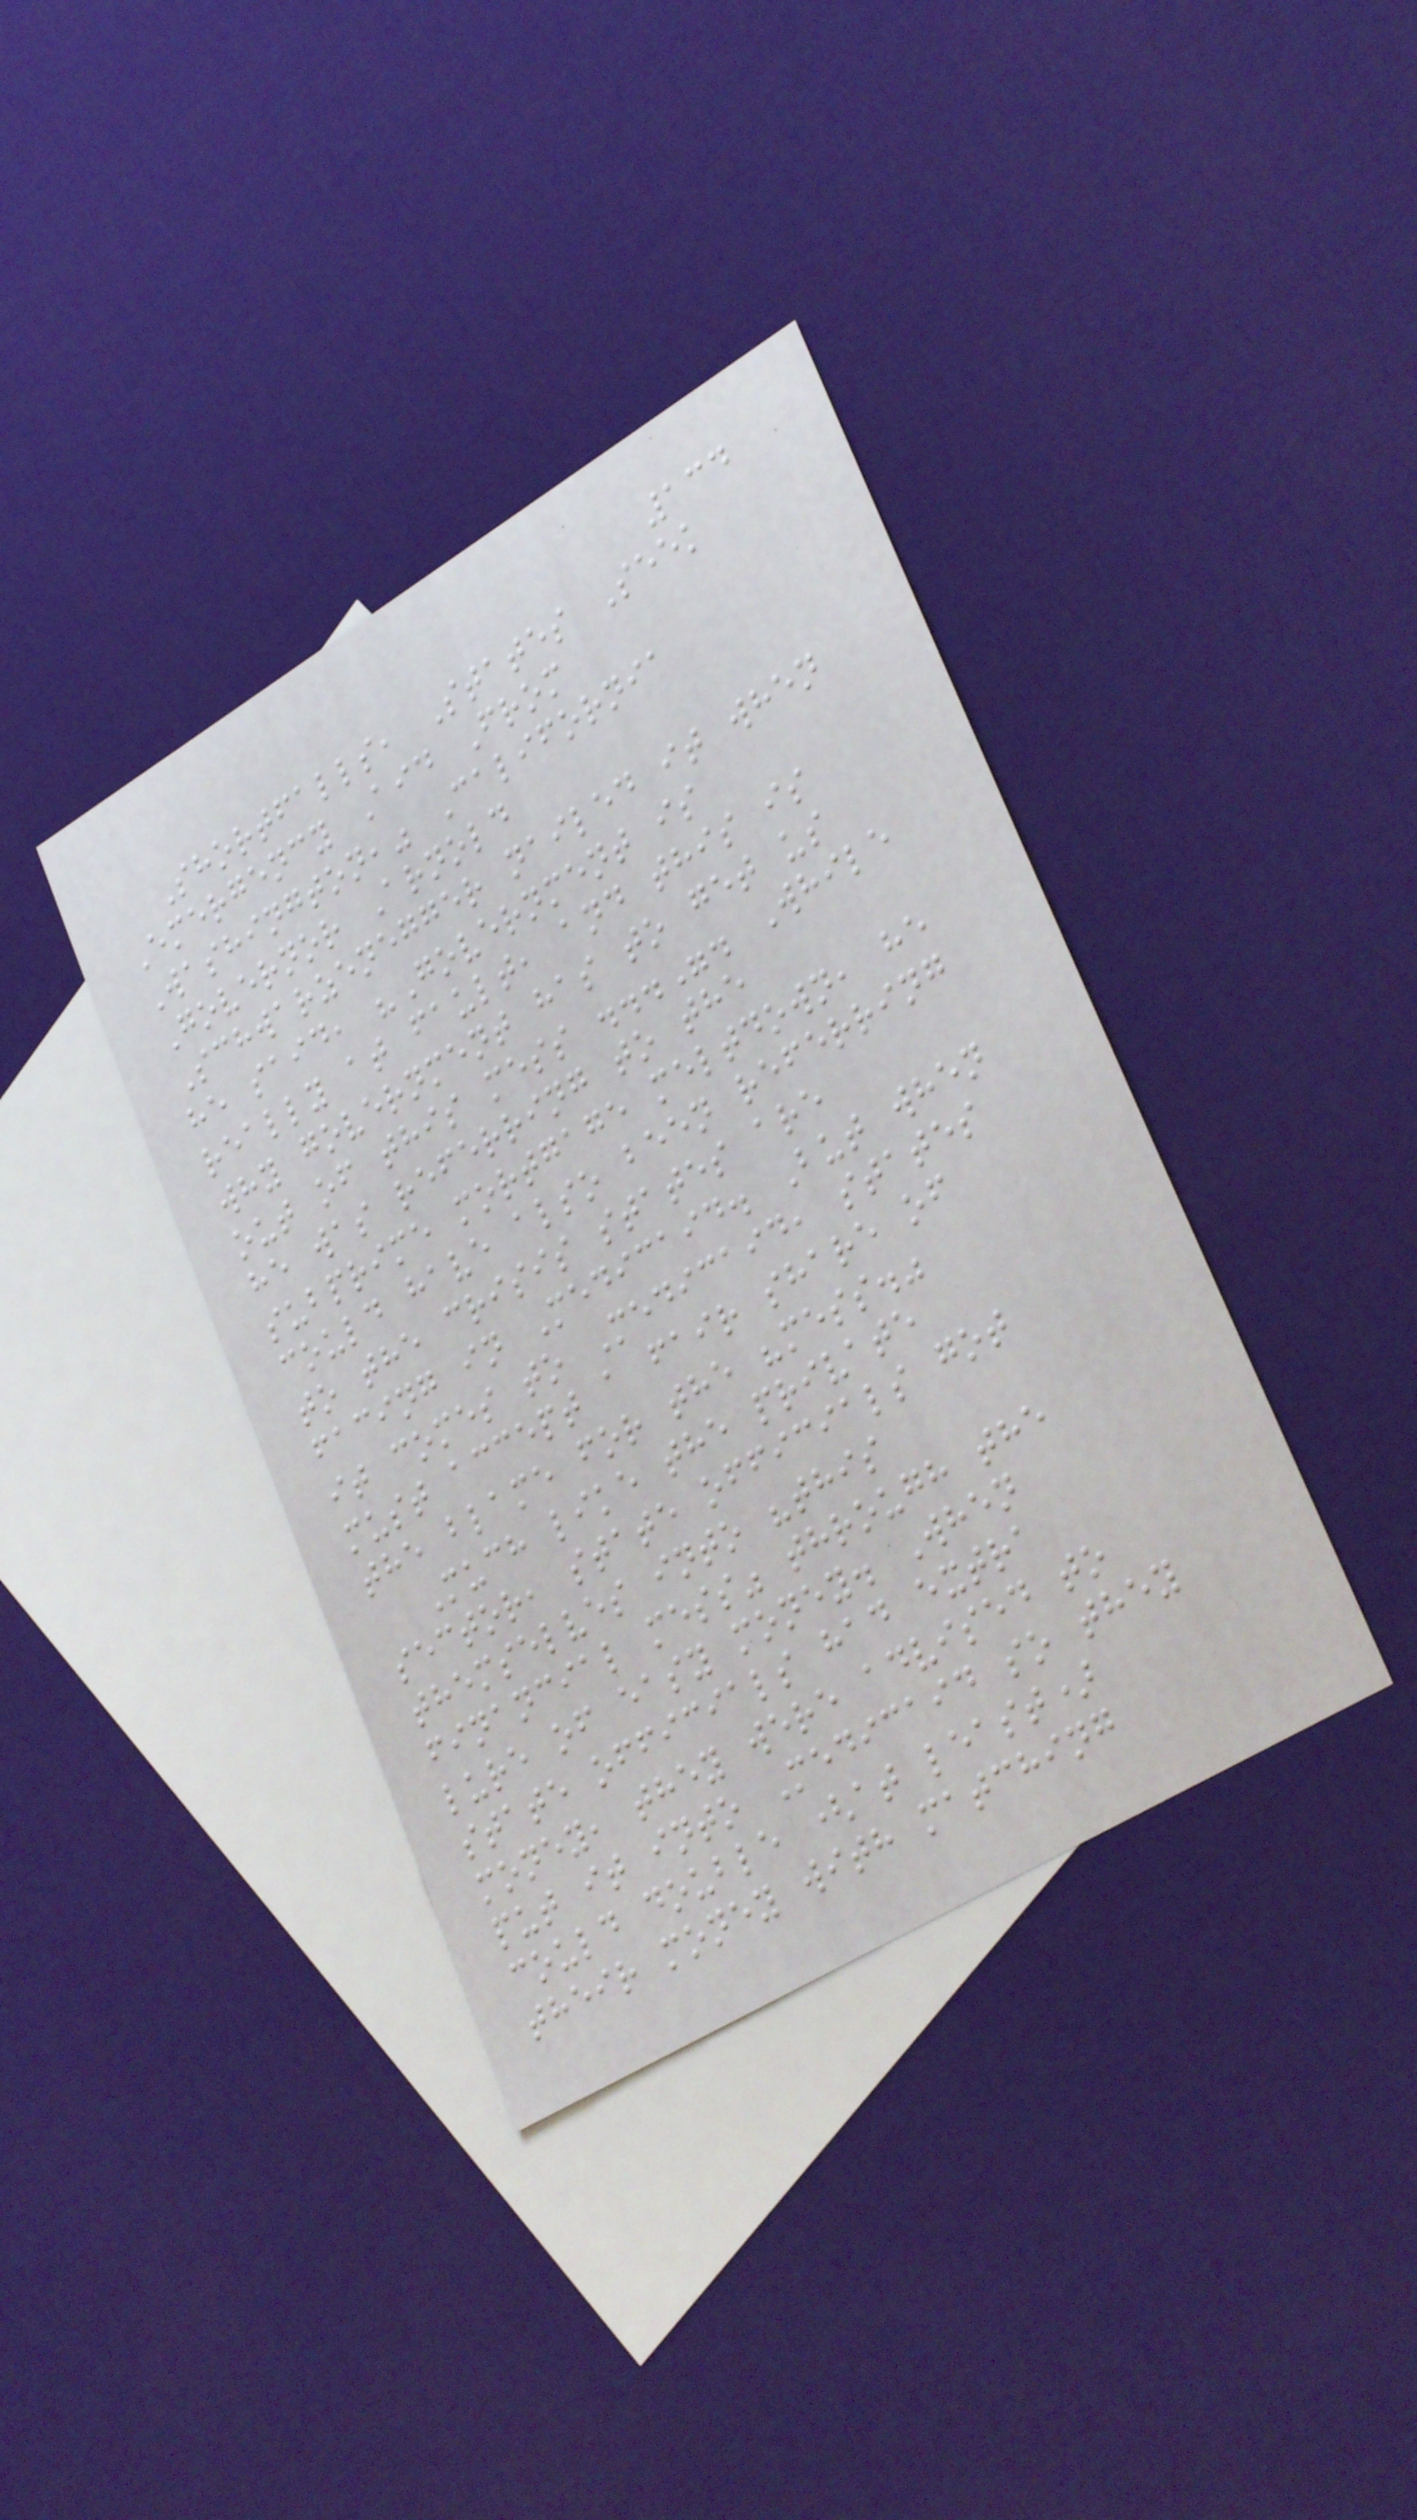134
Shortfalls, States Seek
Emergency Aid From
Washington," California
Governor Arnold
Schwarzenegger nailed it when
he said, "Government is
really at fault, and this is
why government has to get us
out of this mess ...". While
he was referring to the
subprime mortgage meltdown, he
could have also been referring
to the crisis states are
facing in Medicaid. But when
it comes to Medicaid, states
must accept a fair share of
the blame for the "mess."
Much like the private
sector, state officials got
themselves into "this
financial mess" through the
lure of easy money. When
state officials had extra
money, they were advised to
put it into Medicaid so they
could double (at least)
their money with matching
